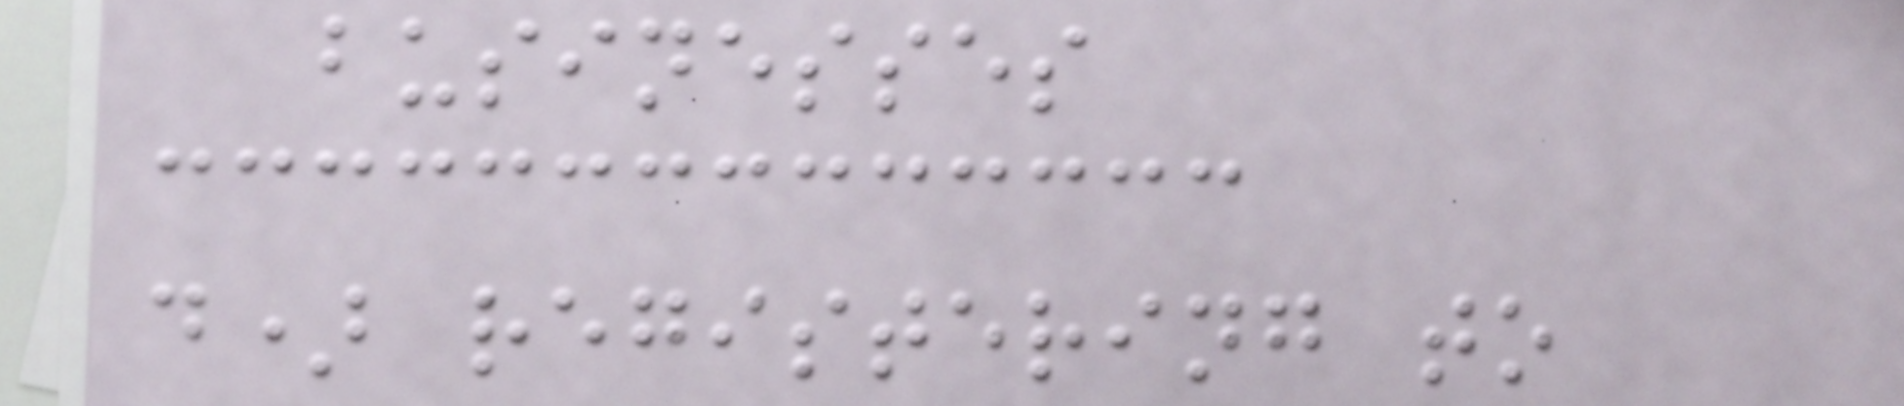businesses
d) registering to
